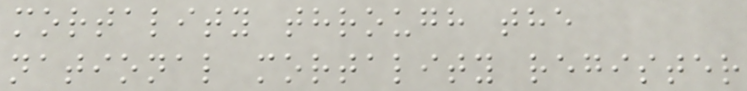mortality through the
national mortality register
